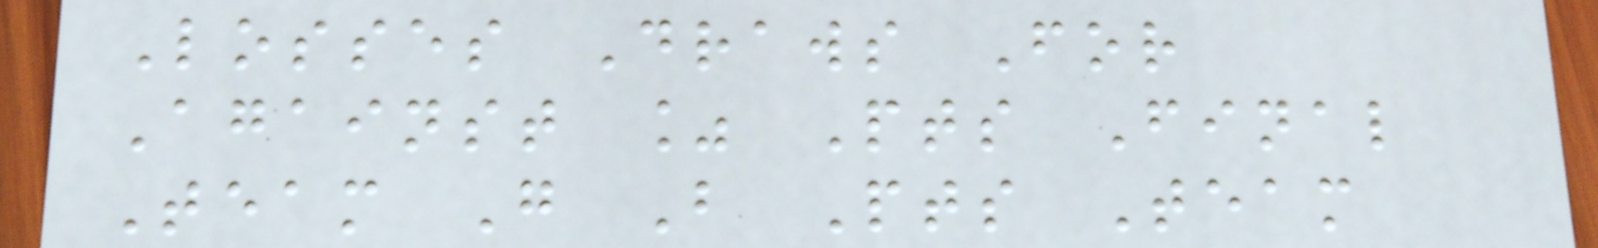Losses Draws For
Against % Pts Final
Team G B Pts Team
